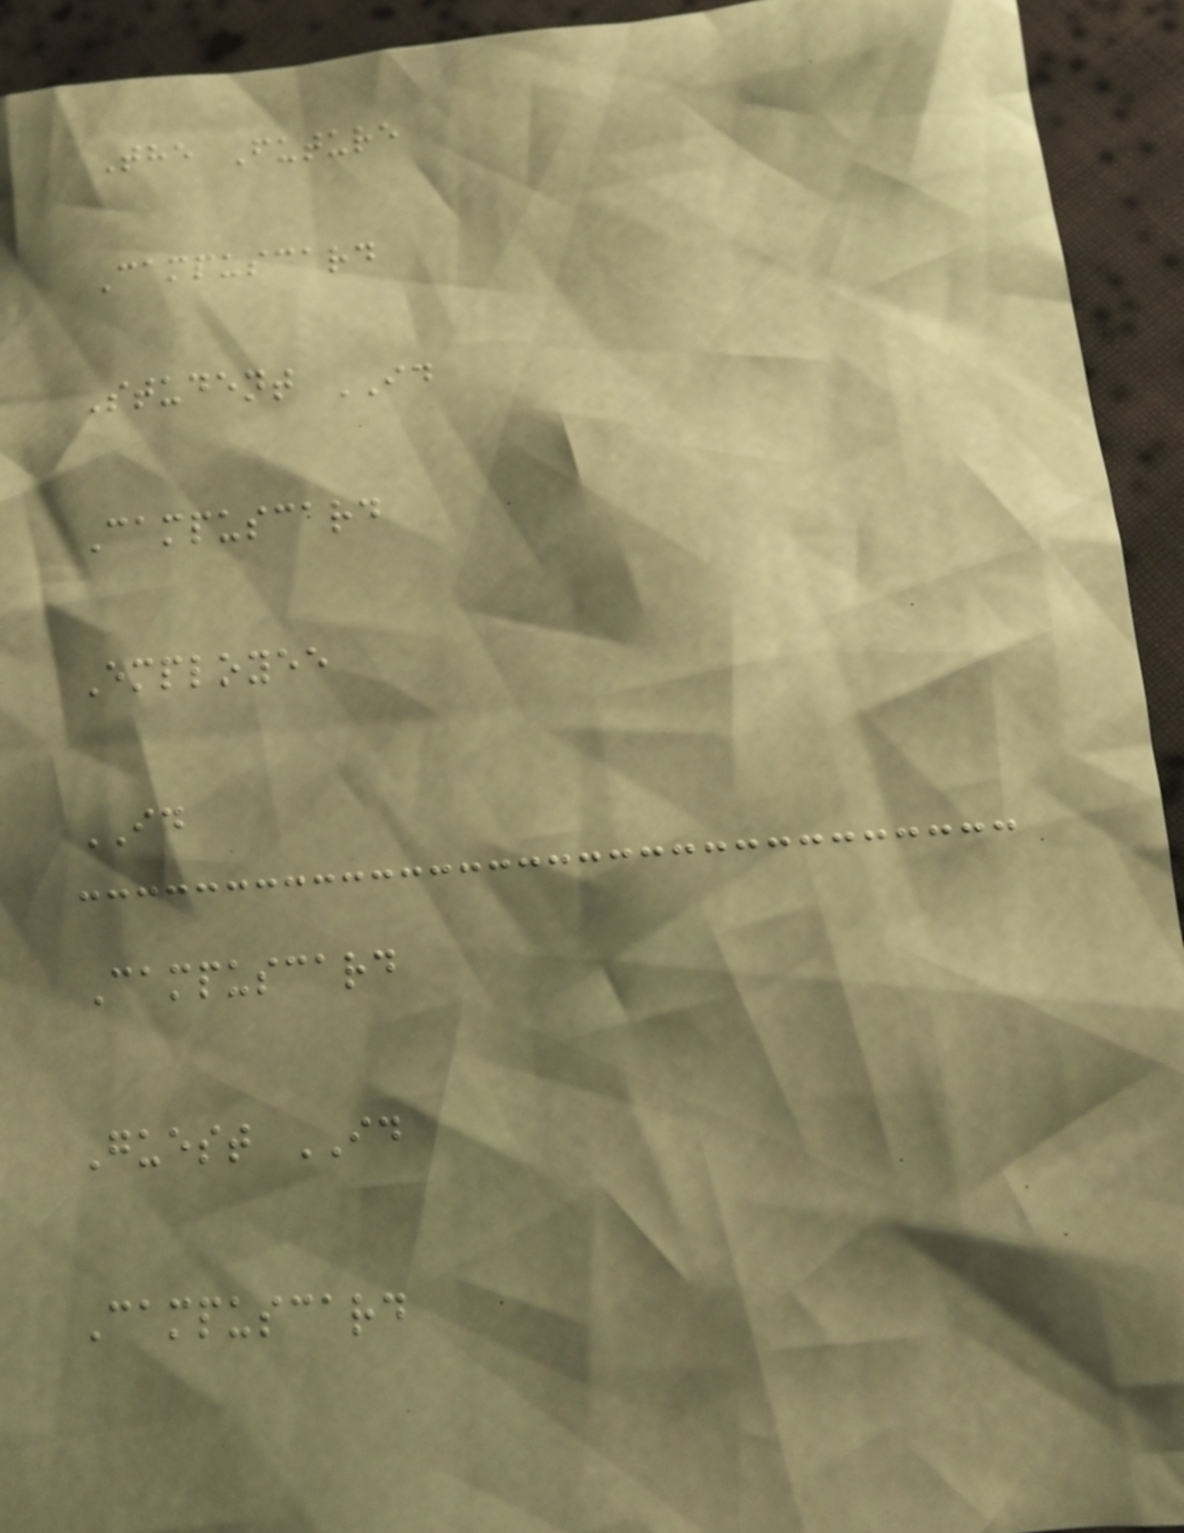The Future
Campuscard
Student ID
Campuscard
Employee
ID
Campuscard
Guest ID
Campuscard
